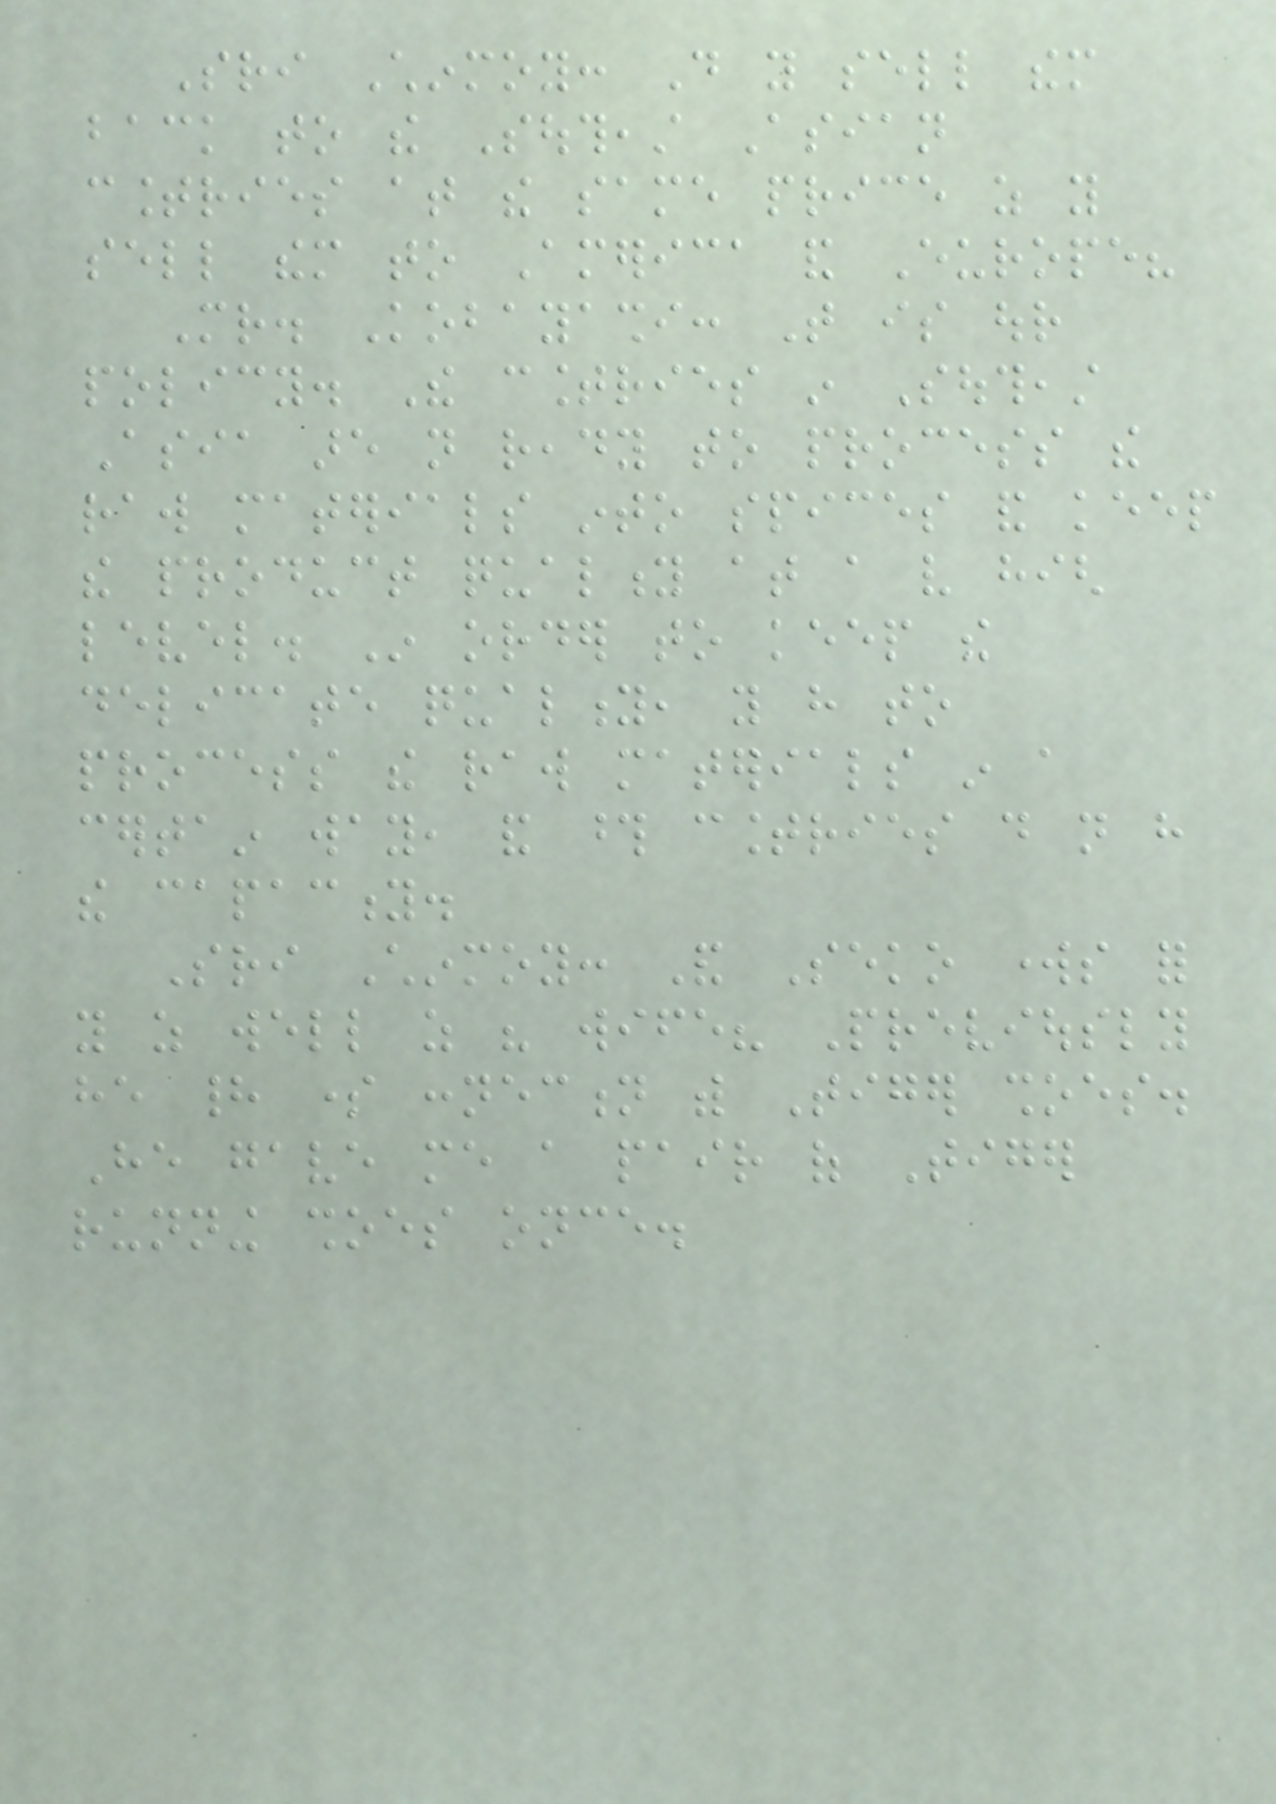Sri Chinmoy: Do you sell them
back to the Southeast Asian
countries at the same price as you
sell them to America and Europe?
Mr. Kobayashi: That is our
policy. The countries in Southeast
Asia are not ready to process the
raw materials into spices and keep
the product quality at a very high
level. In order to keep the
delicate quality, you have to
process the raw materials in a
certain way, and those countries do not have
the capacity.
Sri Chinmoy: And Seko works for
you as well as his wife? Previously
he had some connection with Tiger shoes.
He gave me a pair of Tiger
running shoes once.
